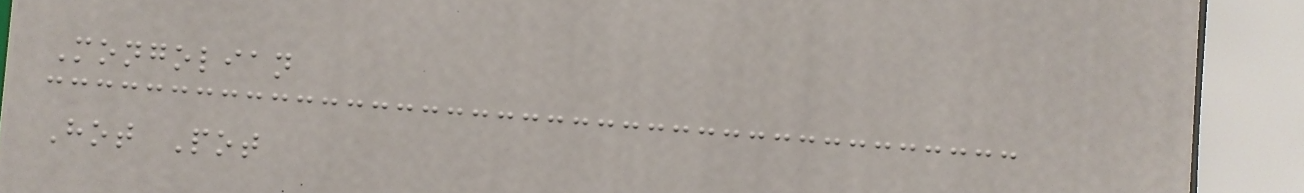Mongolian
Hot Pot
